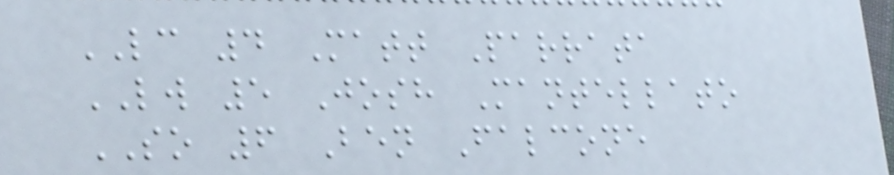LC 4 Matt Parrata
LW 5 Josh Mantellato
SO 6 Ben Falcone
